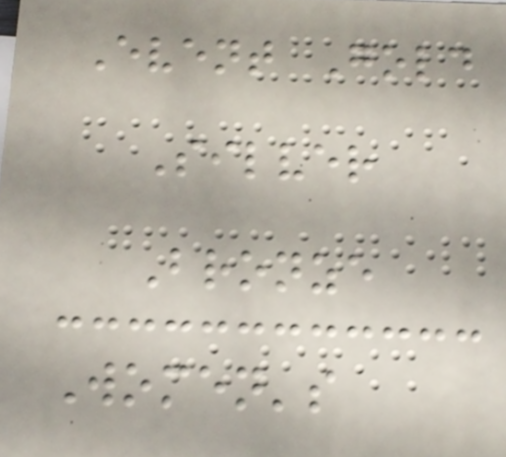Event Gold
Silver
Bronze
Women's
